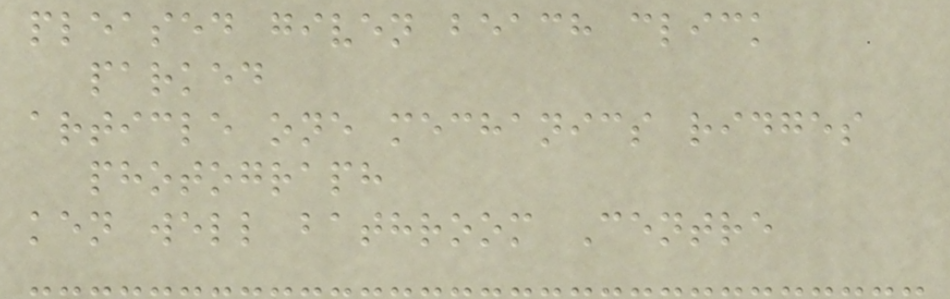pleased given beach click
parked
article one mechanics ridges
photograph
ken well bathroom Centre
